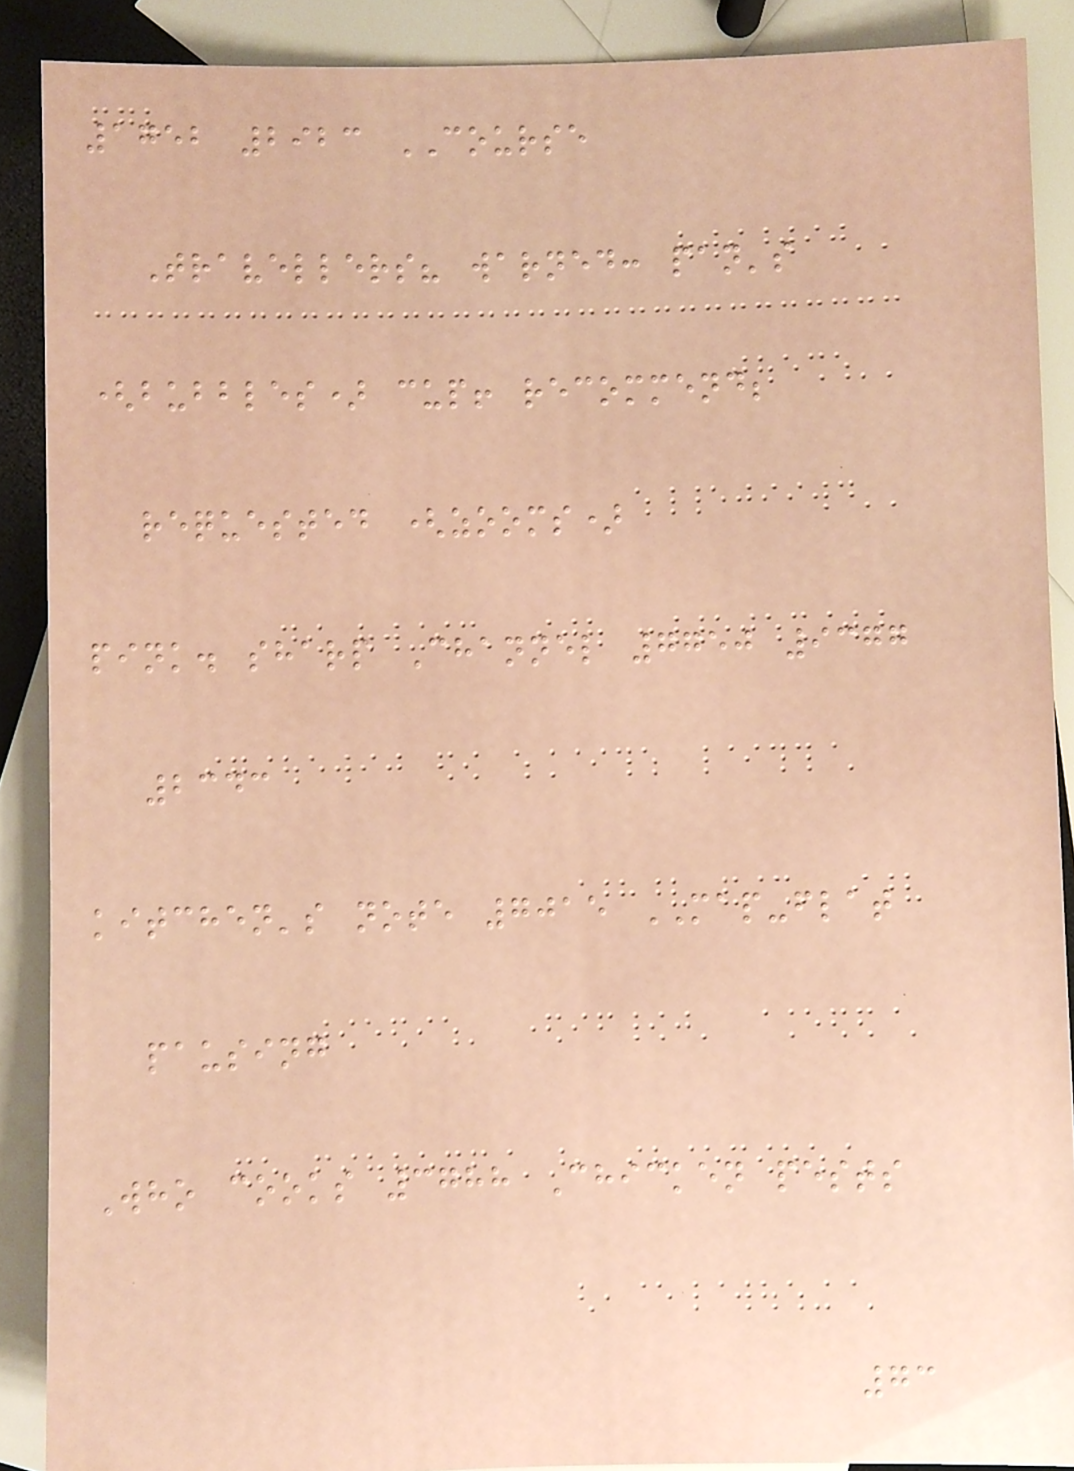1752 2923 COURSE
Travellers? warned: pan's
(bubbles) cup! recommend;
requested (zooms)
pink. sharp Channel 7750 9377
2343
kitchen's note 7015 MAP-flat
pausing
Who cooks 3788 Chicken pests
73
